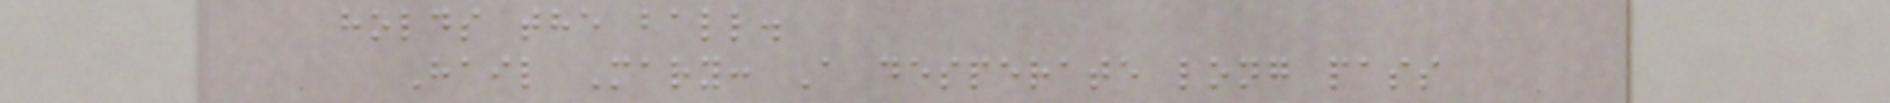holds the ball.
Hail Mary: A desperate long pass
